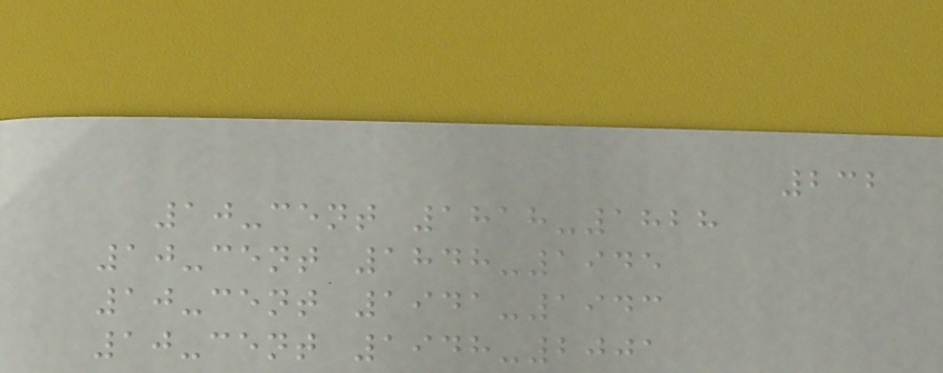232
10-cent 1818-1828
10-cent 1848-1945
10-cent 1941-1943
10-cent 1948-2001
